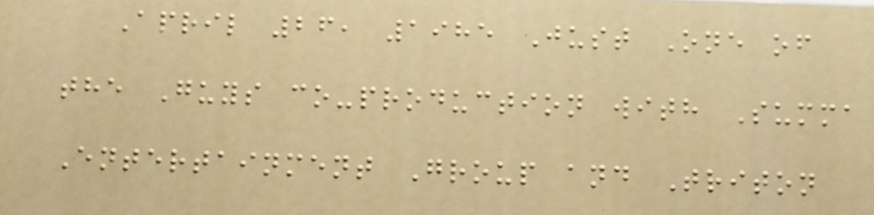April 26, 1985 Just One of
the Guys co-production with Summa
Entertainment Group and Triton
